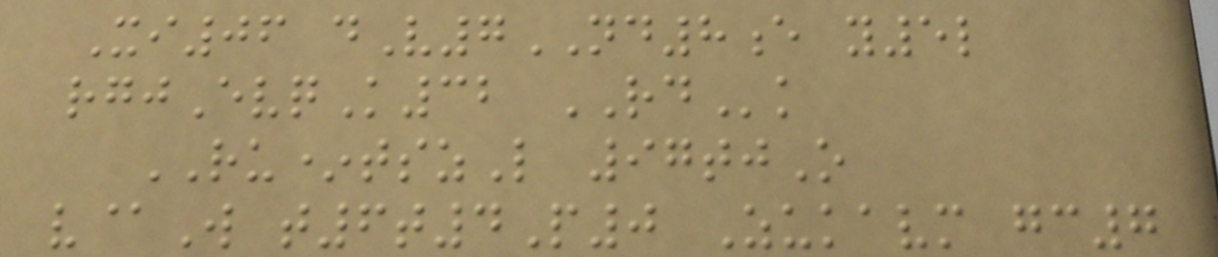Xi06 dV7ND8e y5l
rgjEvqK32 RDk
RU*tszL 97tjO
v@W t6t4P0 Zukavm gc7
